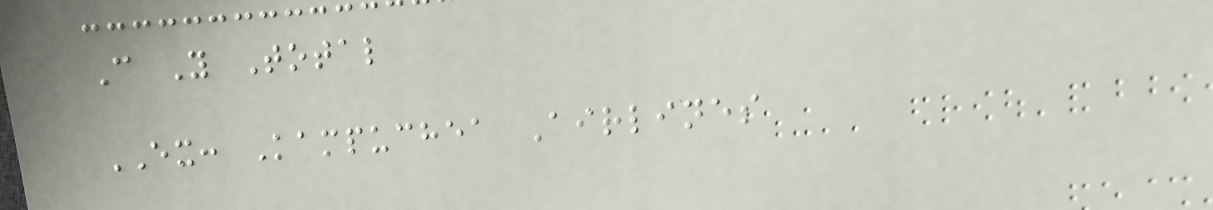C Y Total
EX: Kampuchea Airlines
